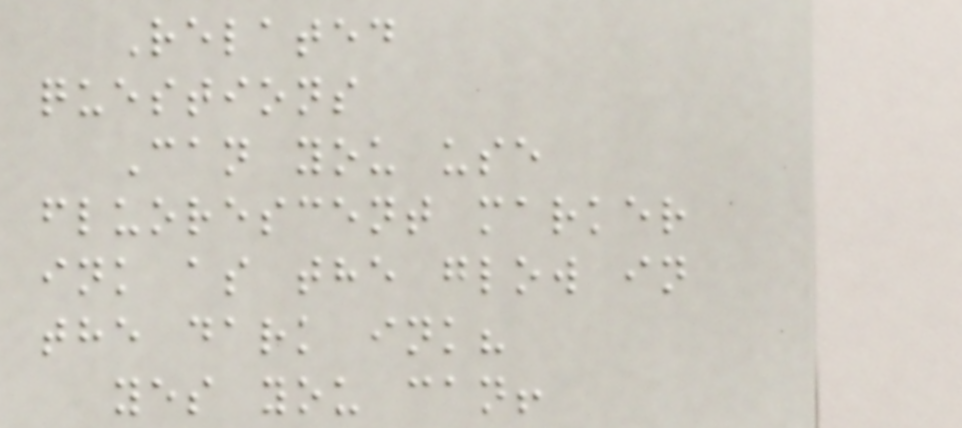Related
questions
Can you use
fluorescent marker
ink as the glow in
the dark ink?
yes you can!
